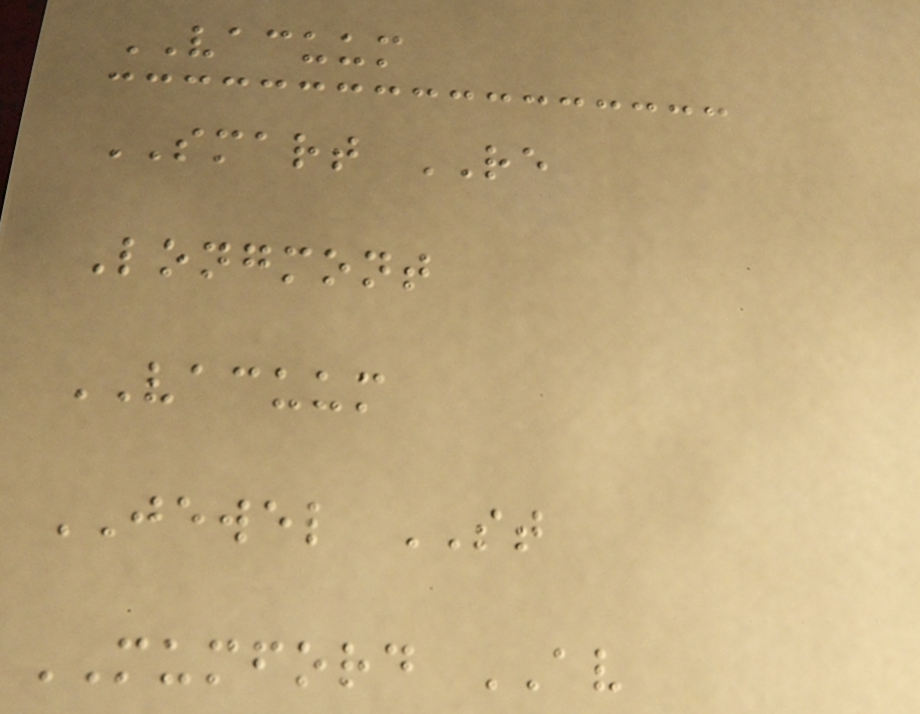VACUUM
SMART RE
Longmont
VACUUM
JEWEL ST
MUMFORD AV
